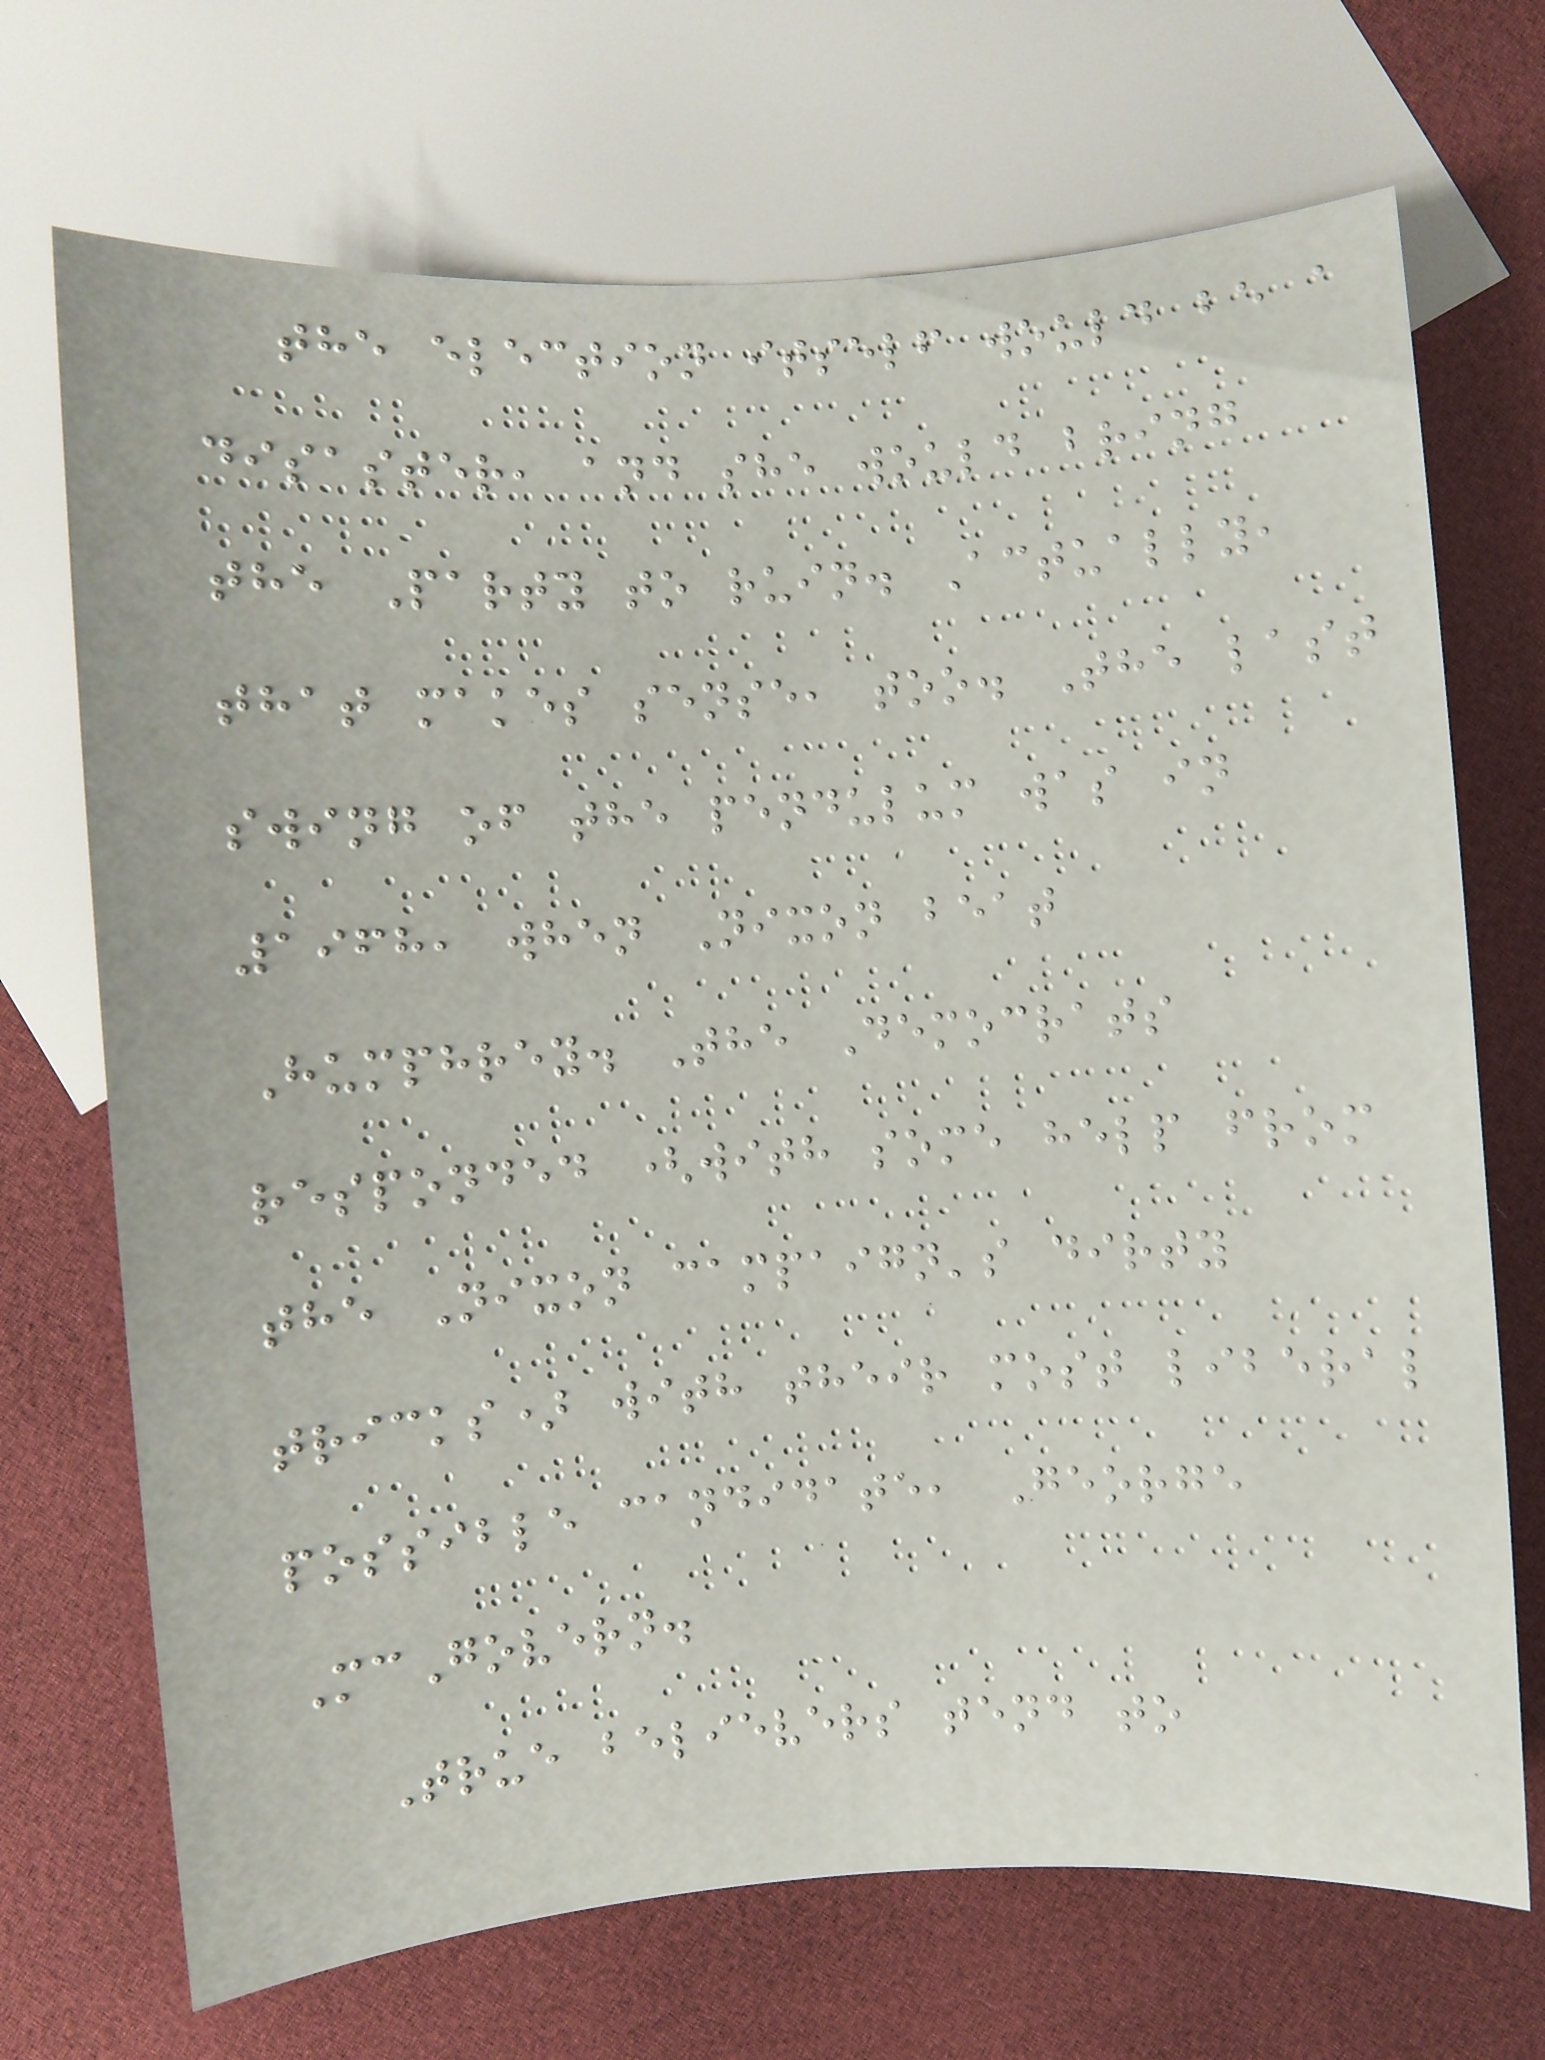the election itself would be a
disaster, and she would bring
the Party to ruin. Actually,
that makes sense, too. The last
swing of the pendulum was in
1968, when Nixon beat
Humphrey. The Democrats
responded (with some help from
the Nixon campaign's dirty
tricks) with their most liberal
possible candidate, George
McGovern.
True believers tend to
